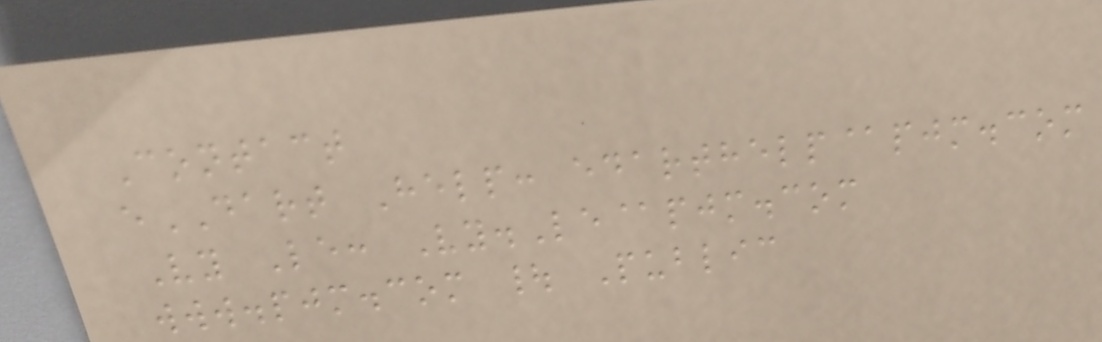Contact
eDART Help: edarthelp@pjm.com
Vy Le: Vy.Le@pjm.com
www.pjm.com | Public
